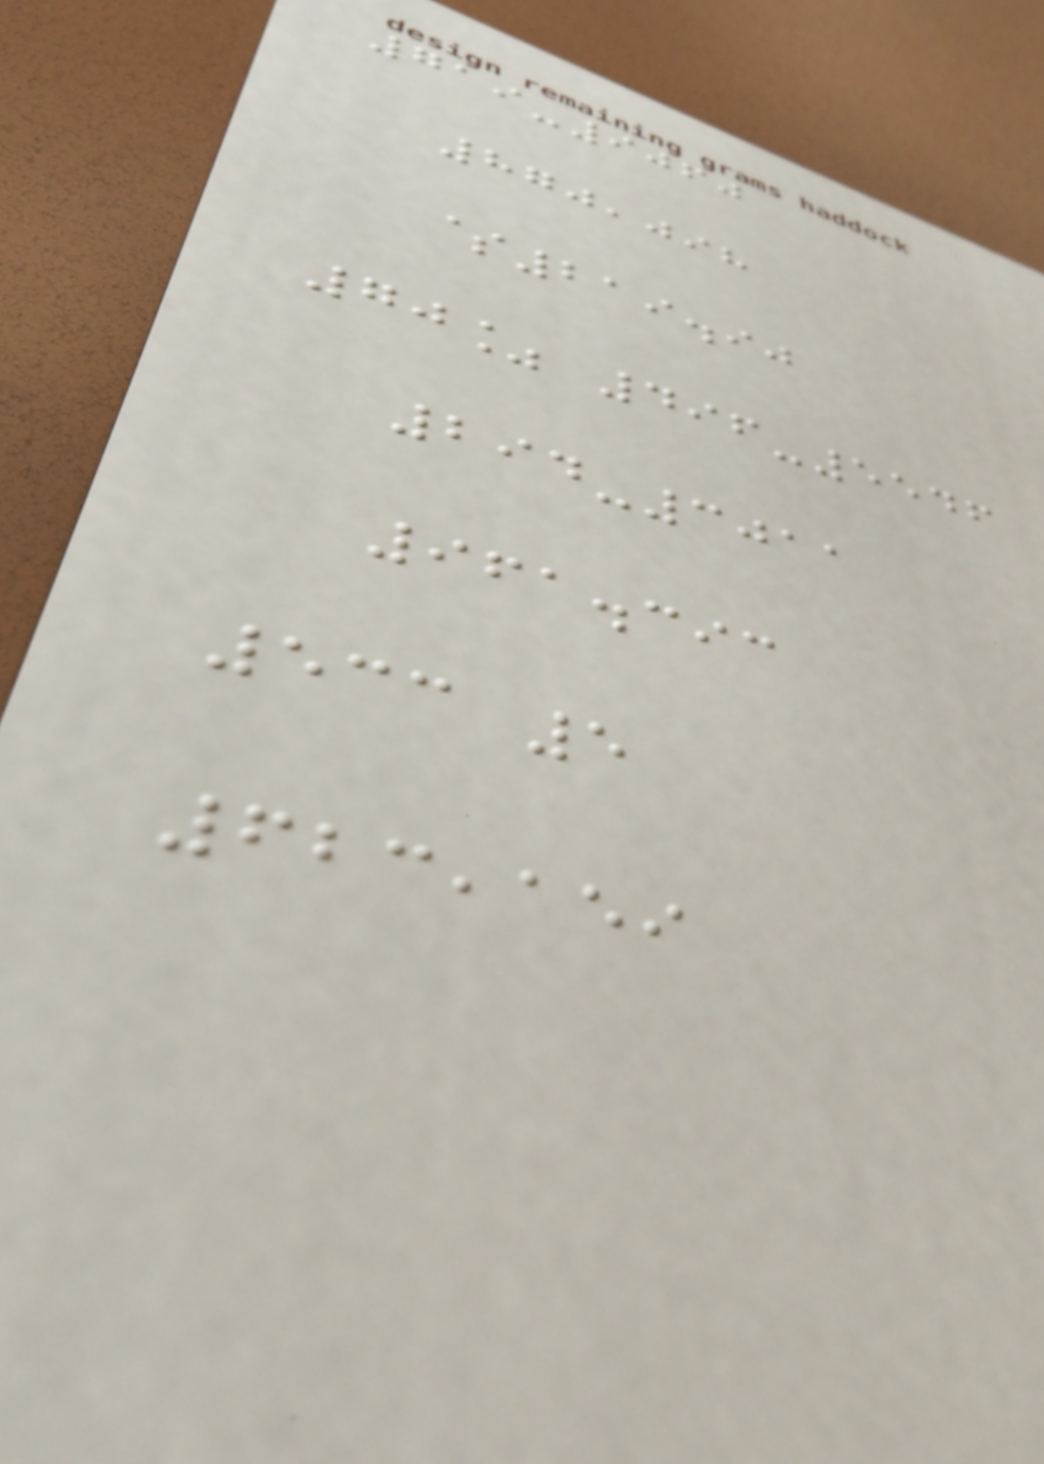719-9060
870,098
$219.90
70% 496-5546
294-3011
961.393
533 5
623,159
